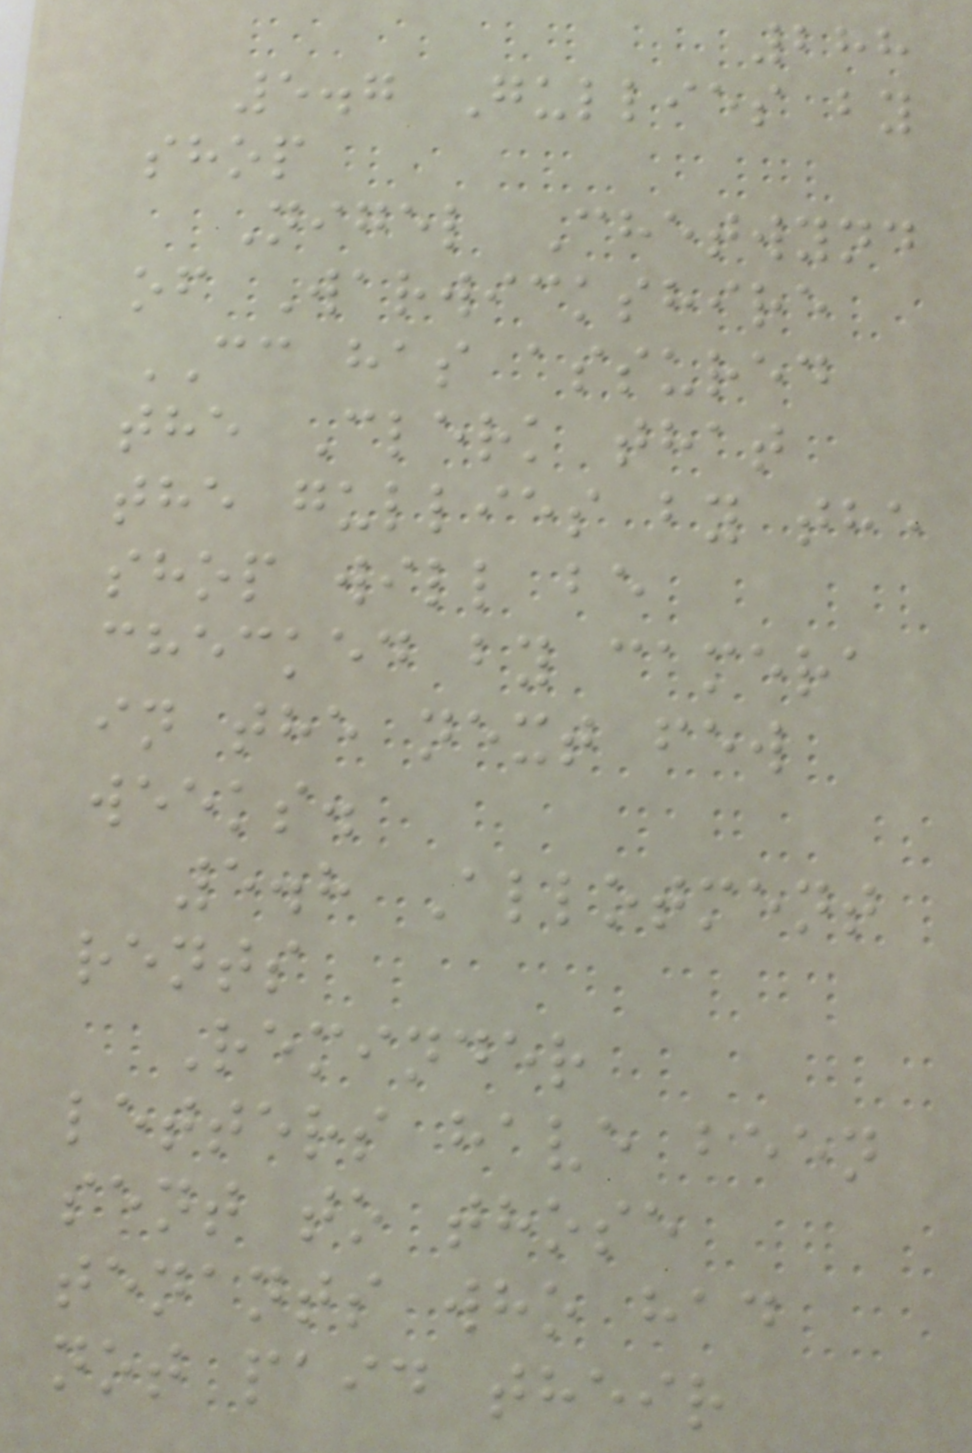288
5.7 Gullies by
shop
Nigel Chetwynd
of Warwickshire
CC has assured
the Clerk that
the gullies by the
shop will be
checked by camera
in the next few
weeks.
5.8 Allotment
rents
Reminder
letters have been
sent to those
tenants who had
not paid their
